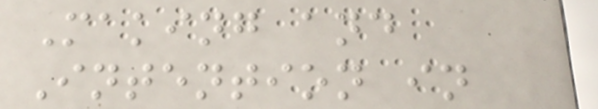Making and
Intention in
